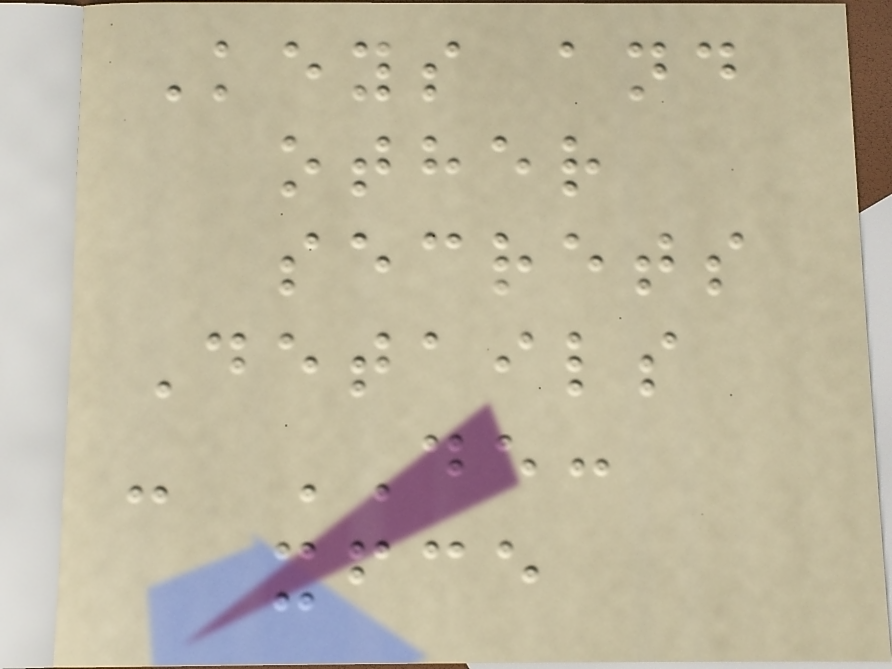Keys and
other
secrets
Details
- DE:
xfce
